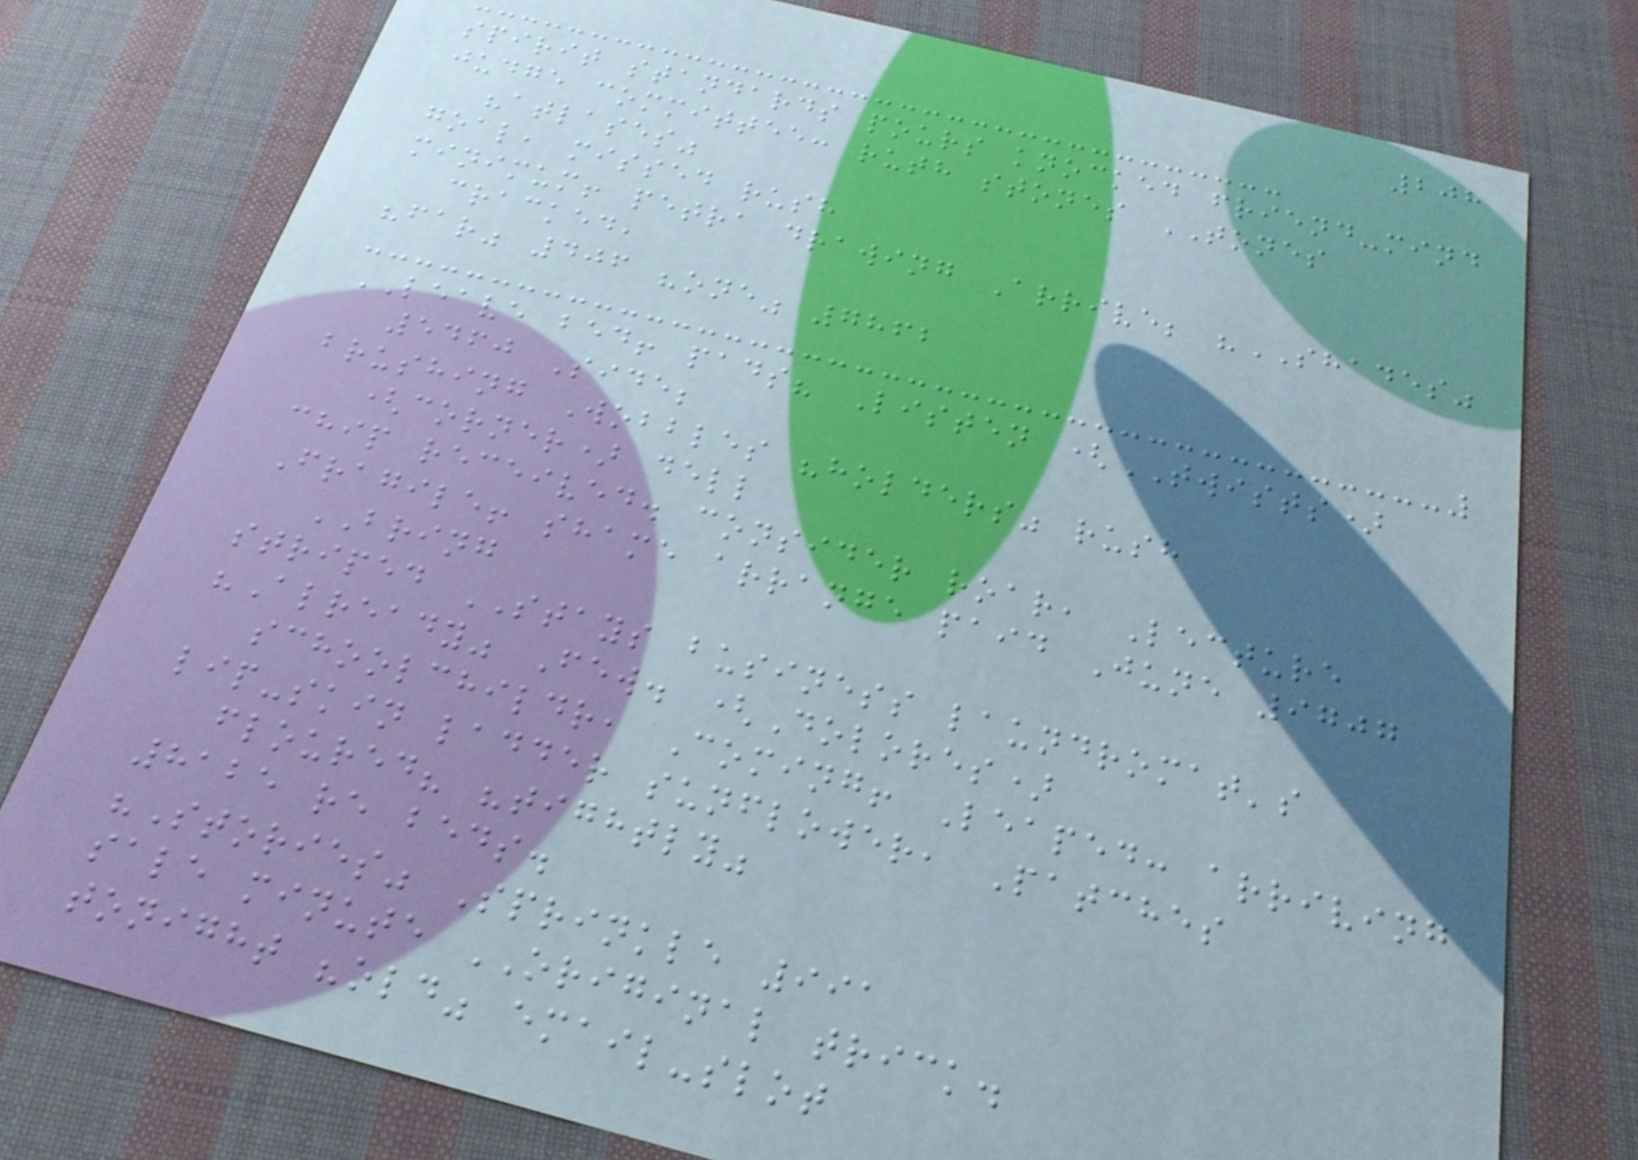208
spirit standards pours knocked friend-mind
judge committee: ruth stones TONES
"atlases"
goal, missed rush
minimum! petra drawing Arrive; "SHADES"
cracked,
"far" 406 "one" 7862
LEAVE bed! pads? Listen (TWISTS)
5460 Side;
brushing Wobbles "holders" rush
(corner) dell
chip received. consider roar, Lecture
Fragile! shame arrange paid June 9707
BRING
striped STAYS business laundromat's
"Already" Few. (Dolores)
schoolchildr, Coming! Leaped: arriving
lip-skin ladder sunflower, Patches
floured? "tightly"
8125 re beds.
"Stories" Sprinkle 991
sale minute ORIGINAL trick.
tonight "old" email-slot
